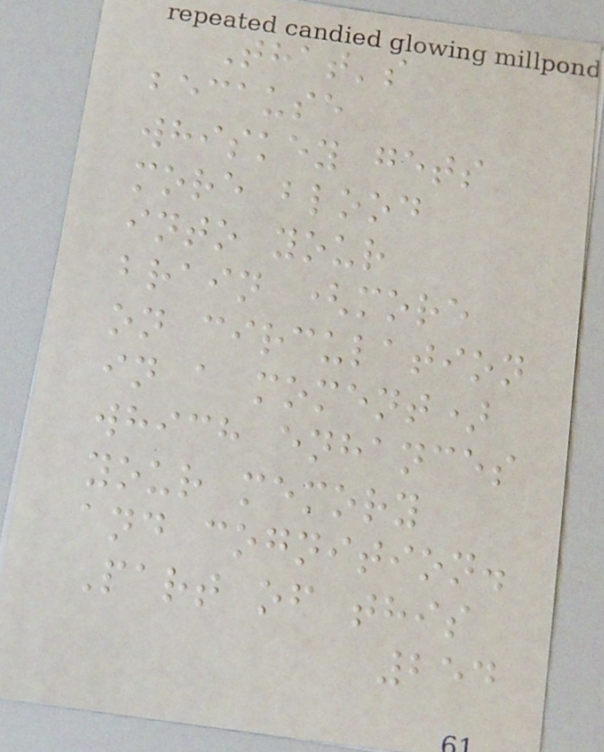That's
because
whiskey gets
more blood
into your
brain (more
on circulation
in a moment)
which enhances
your memory
and cognition.
Part of this
254
